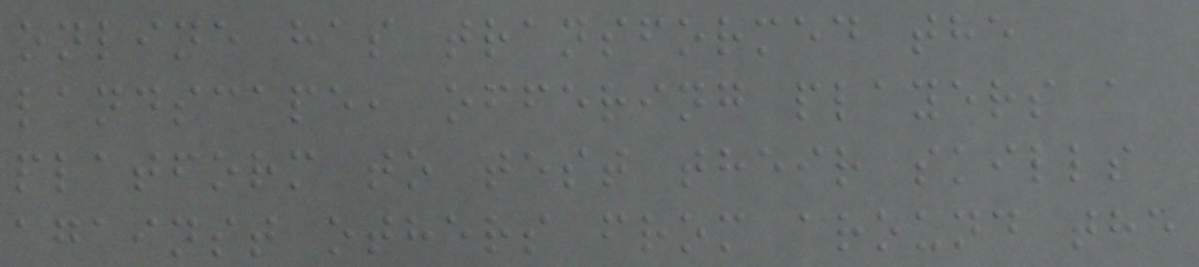online has transformed the
landscape, offering players a
platform to test their skills
against others from around the
